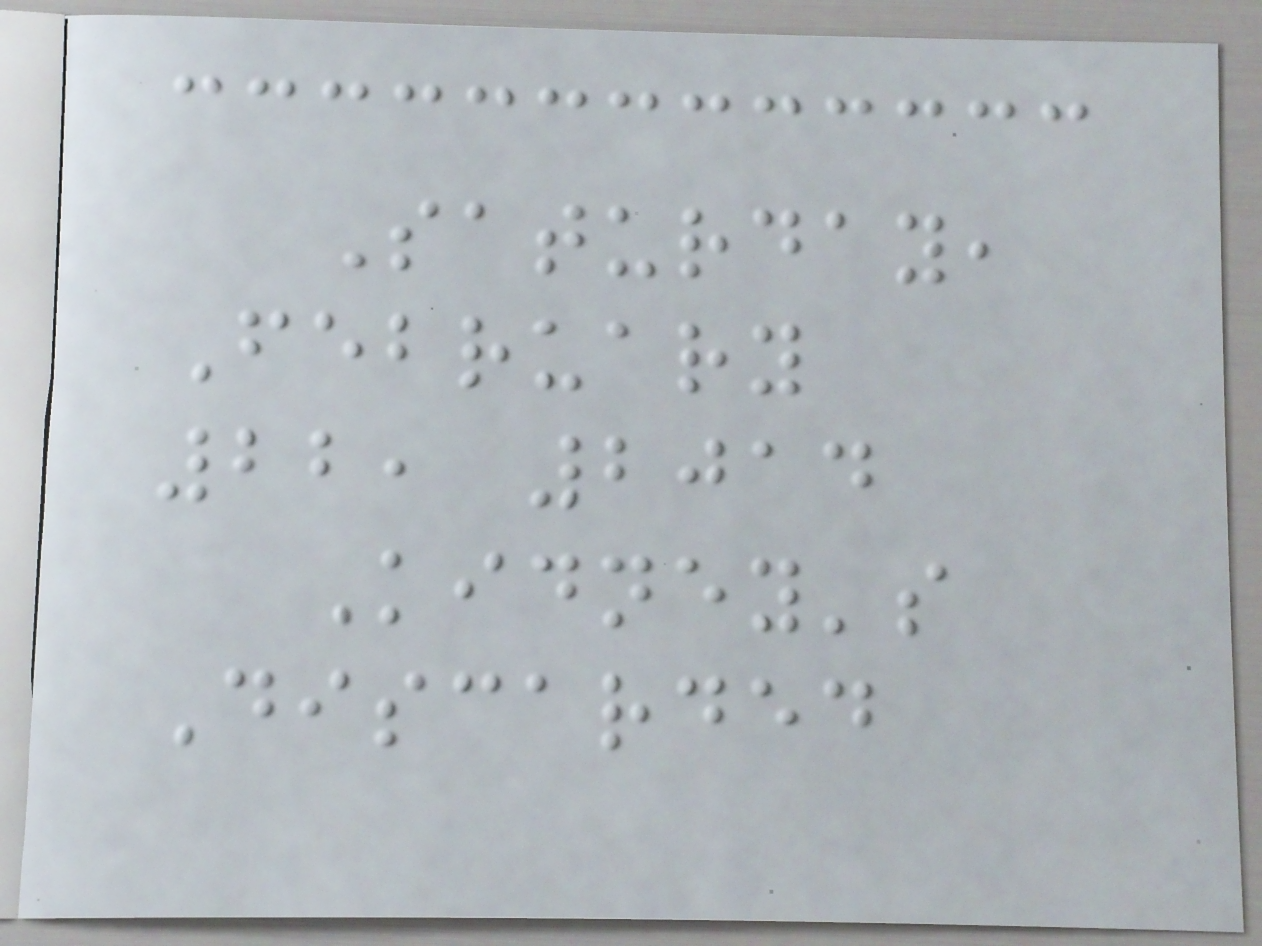Saturday,
February
22, 2014
Kidney's
Discarded
